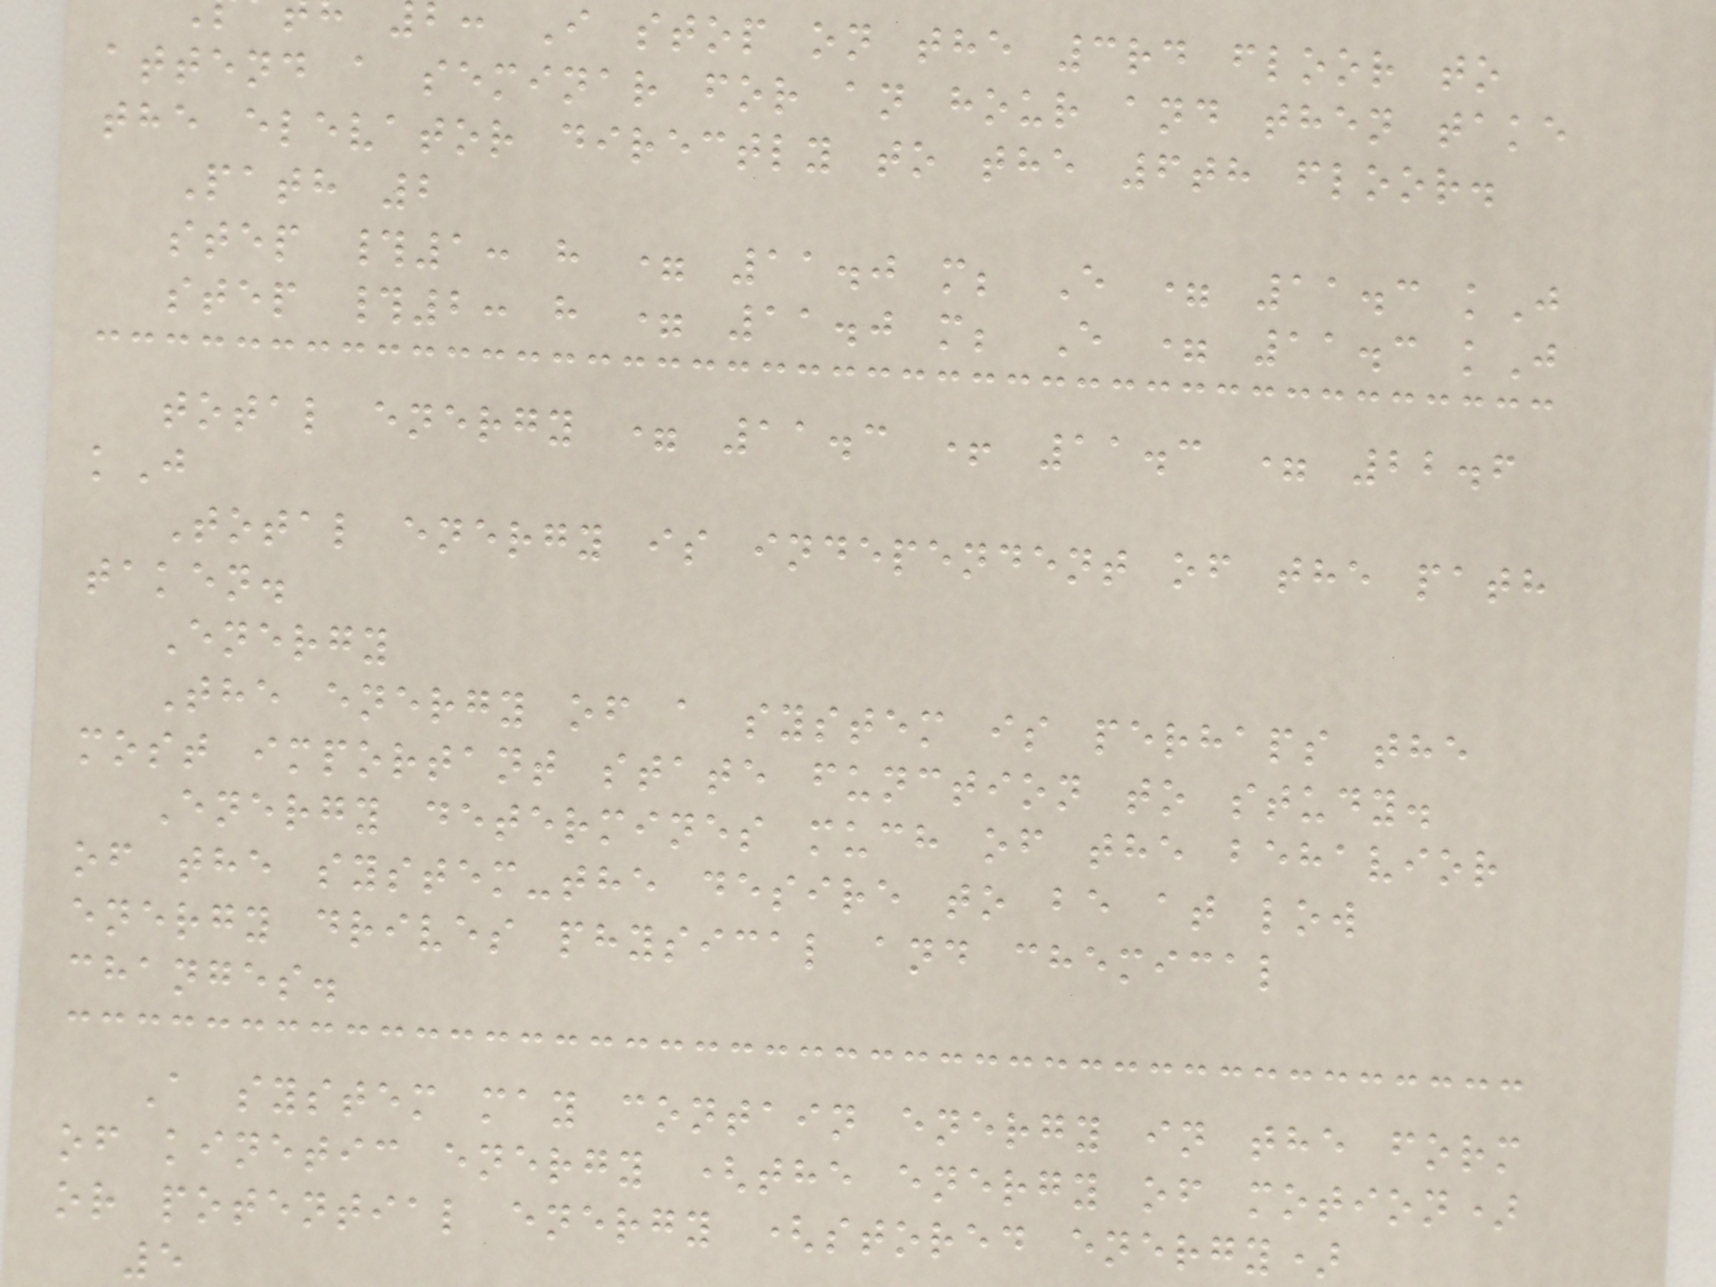b: I stop on the 3rd floor to
attend a seminar for an hour and then take
the elevator directly to the 6th floor.
Path 2
step #1: h = 11.0 m; E = 11.3 kJ
step #2: h = 11.0 m; E = 11.3 kJ
total energy = 11.3 + 11.3 = 22.6
kJ
Total energy is independent of the path
taken.
Energy
The energy of a system is perhaps the
most important state function to study.
Energy determines much of the behavior
of the system-the desire to be at low
energy drives physical and chemical
changes.
A system may contain energy in the form
of kinetic energy (the energy of motion)
or potential energy (stored energy)
5
